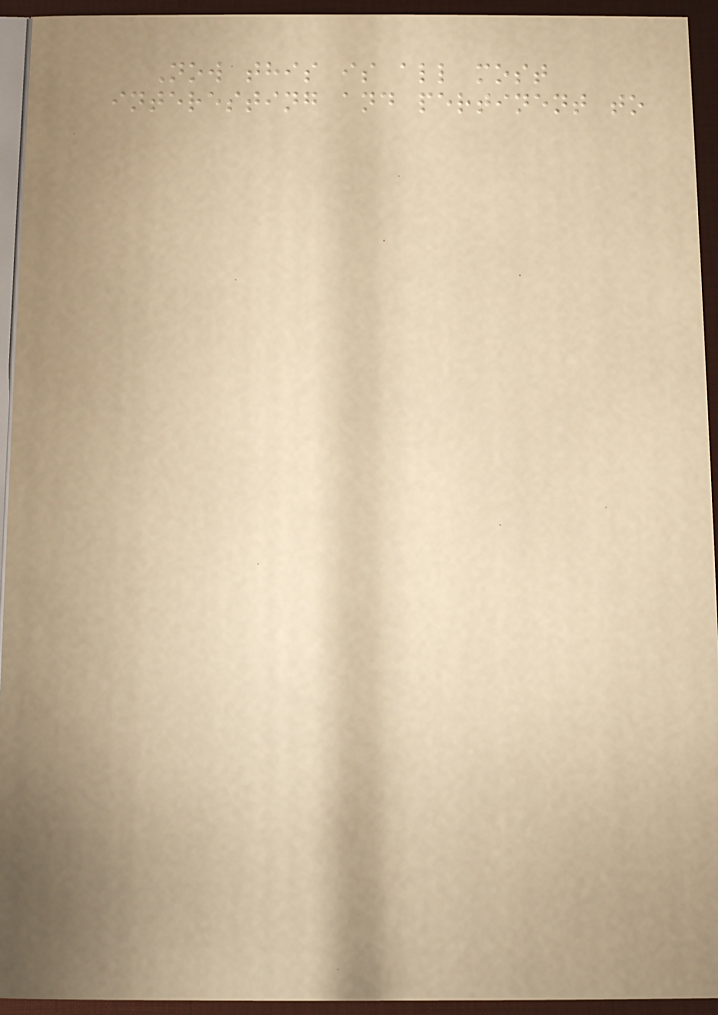Now this is all most
interesting and pertinent to
